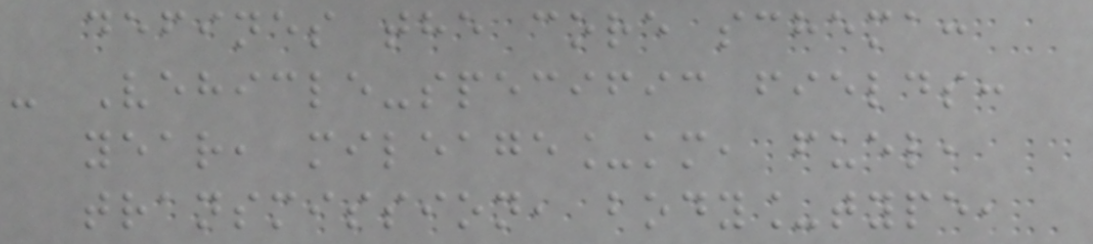defines the core schema:
- Vehicle-specific fields:
year, mileage_km, fuel,
transmission, body_type,
